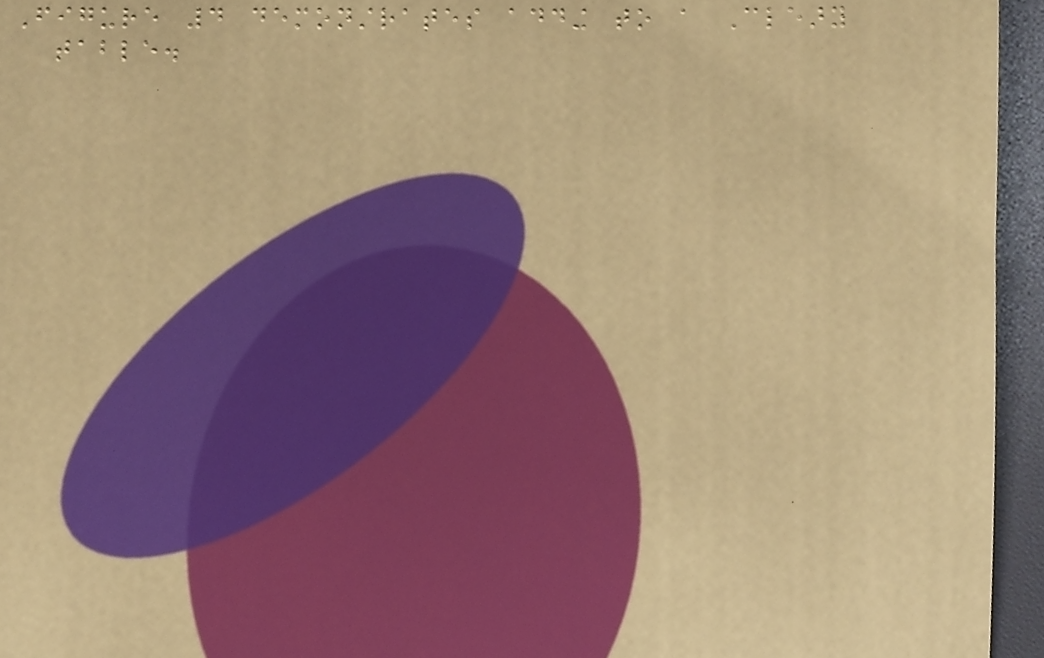Figure 4 demonstrates adding to a Cleary
table.
